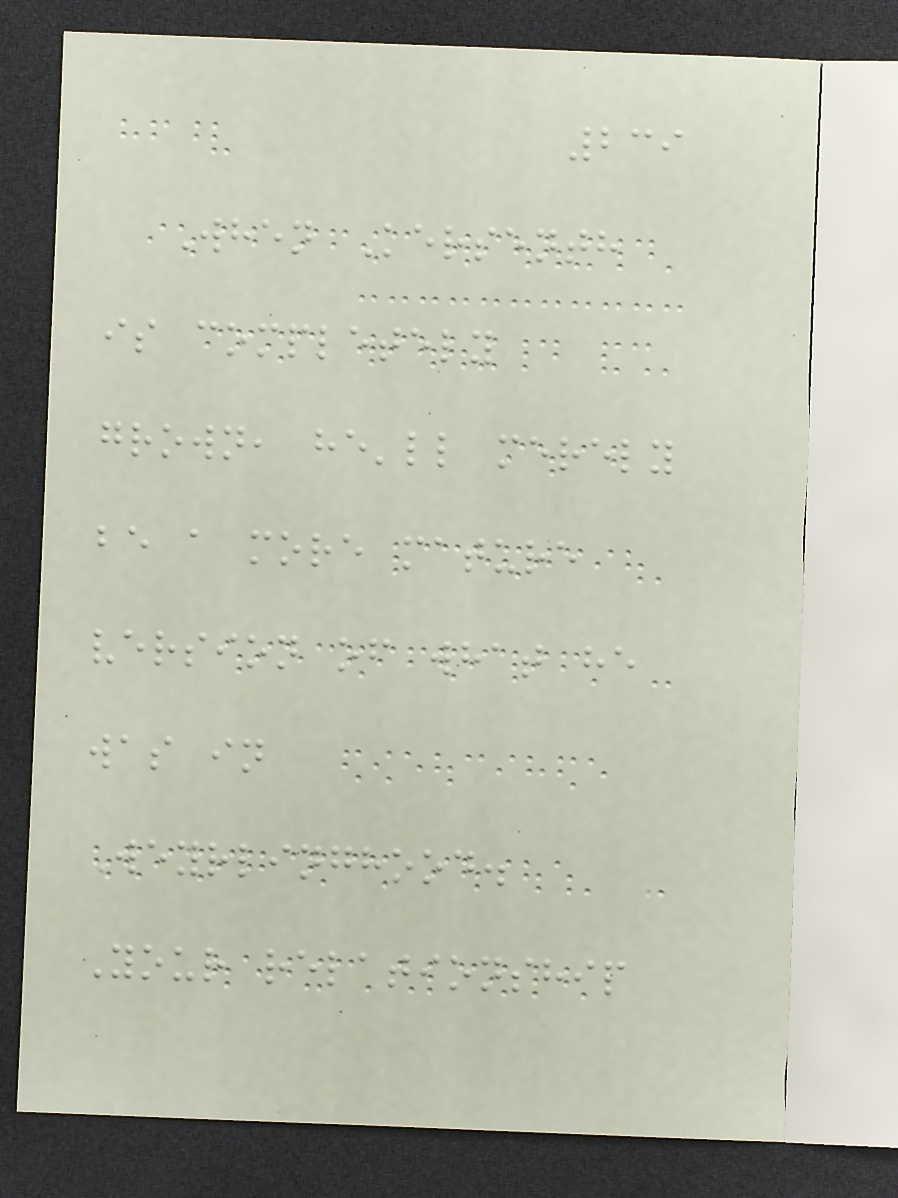239
When Kersenth
is completely
grown, he'll merely
be a more mature
version of what he
was in
Weyrlinghood.
Your relationship
